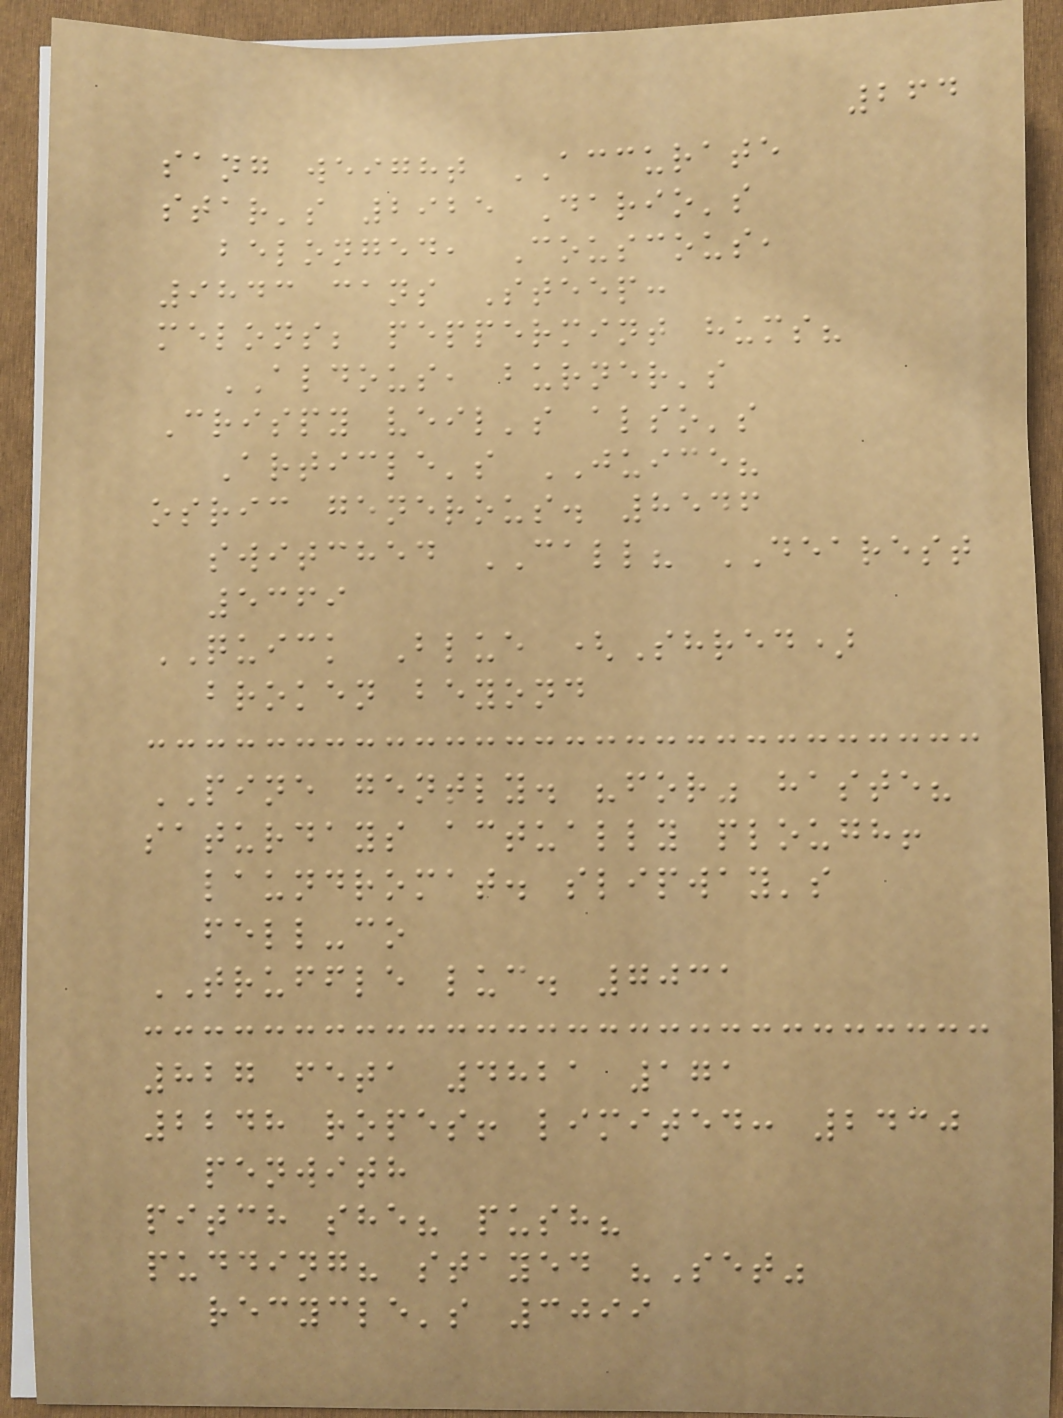264
sang weight ACCURATE
star's 2925 Dario's
belonged, Couscous,
9843 cans Steep:
melons; peppermint hums?
ALDOUS, burner's
Crispy veil's also's
Article's JUICE?
osric generous. 8546
switched CALL? DEAREST
5369
QUICK Blue (Shred)
broken beyond
PINE gently. "for" haste?
saturdays actually plough!
laundromat. slipway's
fell-co
TRUFFLE luc. 7031
827 feta 4821 171
2248 ropes! limited: 2430
penwith
pitch she? push?
pudding? stayed "Set"
recycle's 3099
